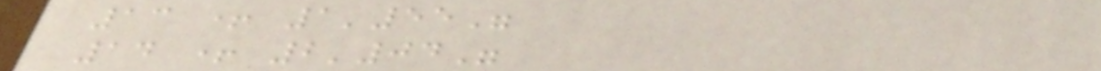13 + 1'55"
14 + 2'04"
